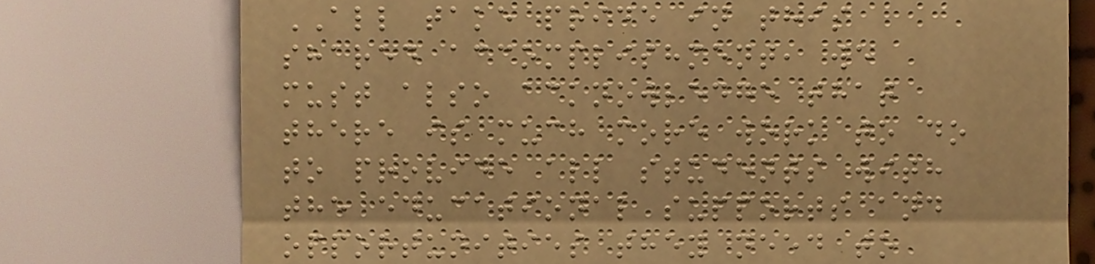ALL take pride in this
shared accomplishment, we
must also acknowledge that
there is much more work to do
to provide all students with
the educational supports and
opportunities they need to
